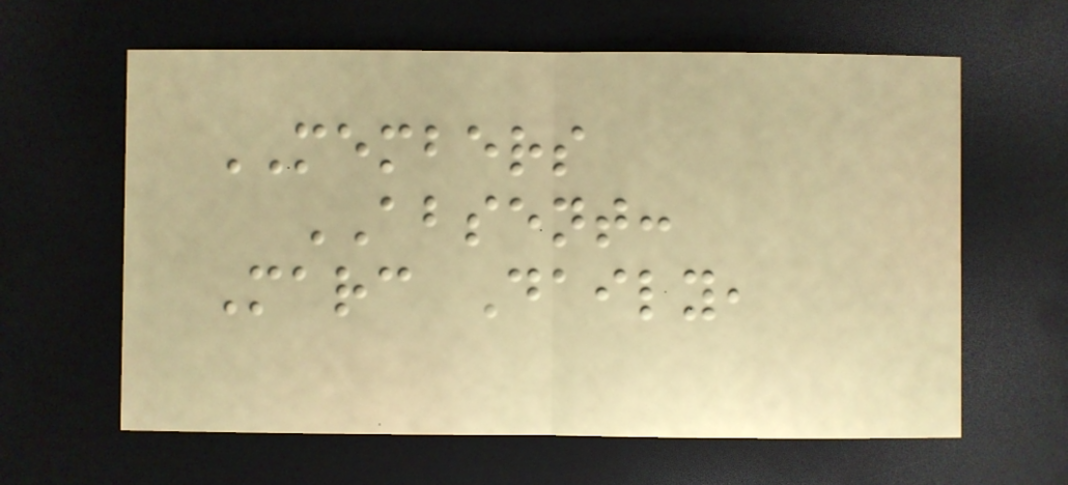MEMBERS
ABSENT:
Marc Daily,
